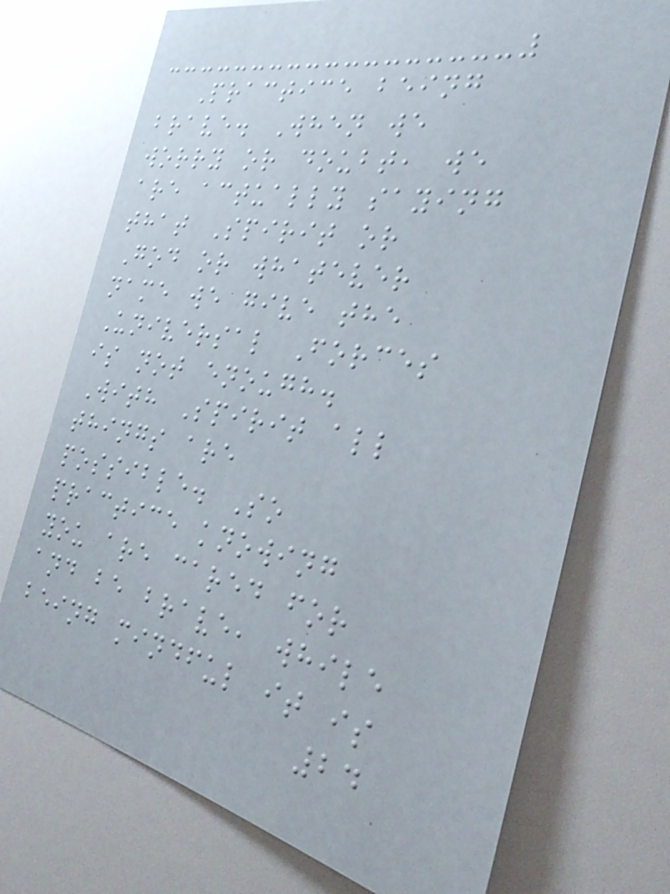Practice being
brave. When we
worry or doubt, we
are actually saying
that Spirit or
God or whatever
name we give the
Universal Forces
is not enough.
With Spirit all
things are
possible. So
practice knowing
you are cared for
and be brave, while
being mindful it is
24
